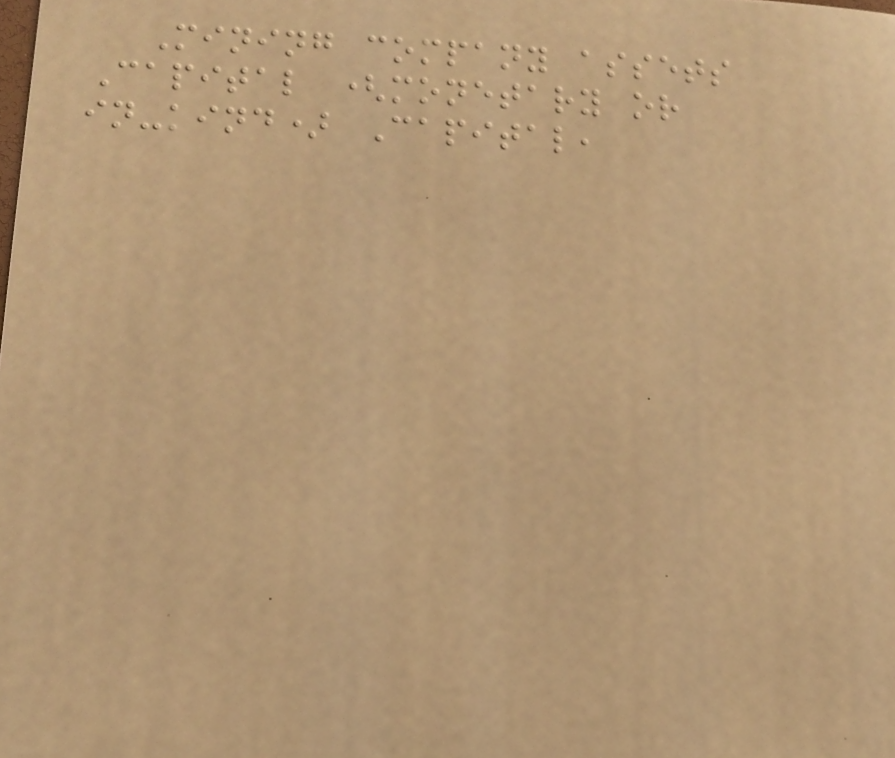Mining company assets
Capital (monetary or
in-kind) Capital,
